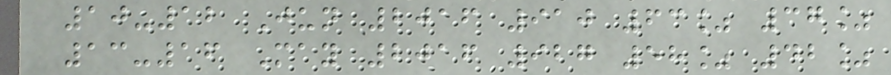10-12 Jun 2016 910 63% 37%
13-16 May 2016 927 58% 42%
